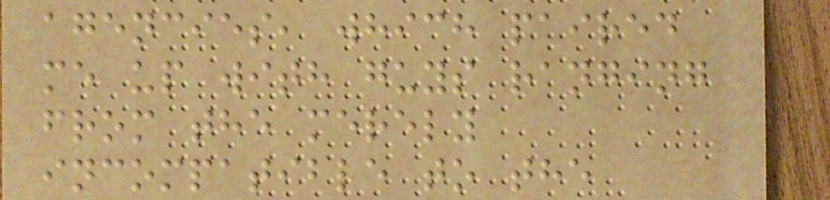agencies, which paired
me up with guys ranging
from the merely
incompatible to the
